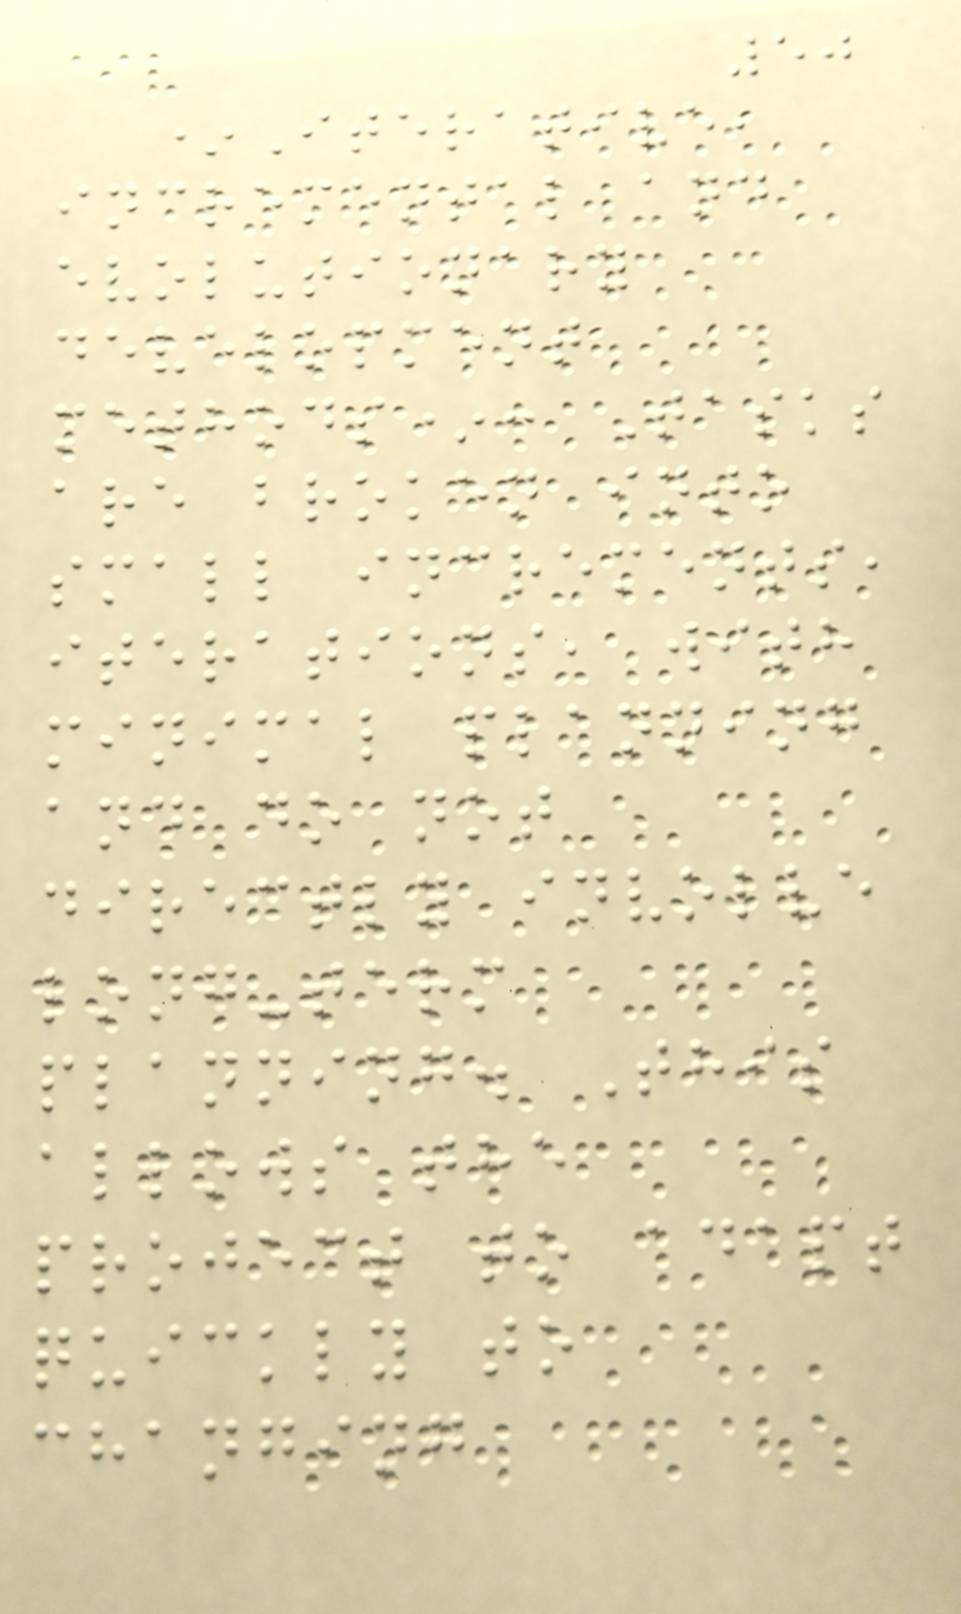50
*Iterative,
incremental and
evolutionary
development
methods*: Tasks
are broken into
small increments,
iterations, with
minimal planning
and do not
directly involve
long-term
planning. This
allows the
project to adapt
quickly to
changing
